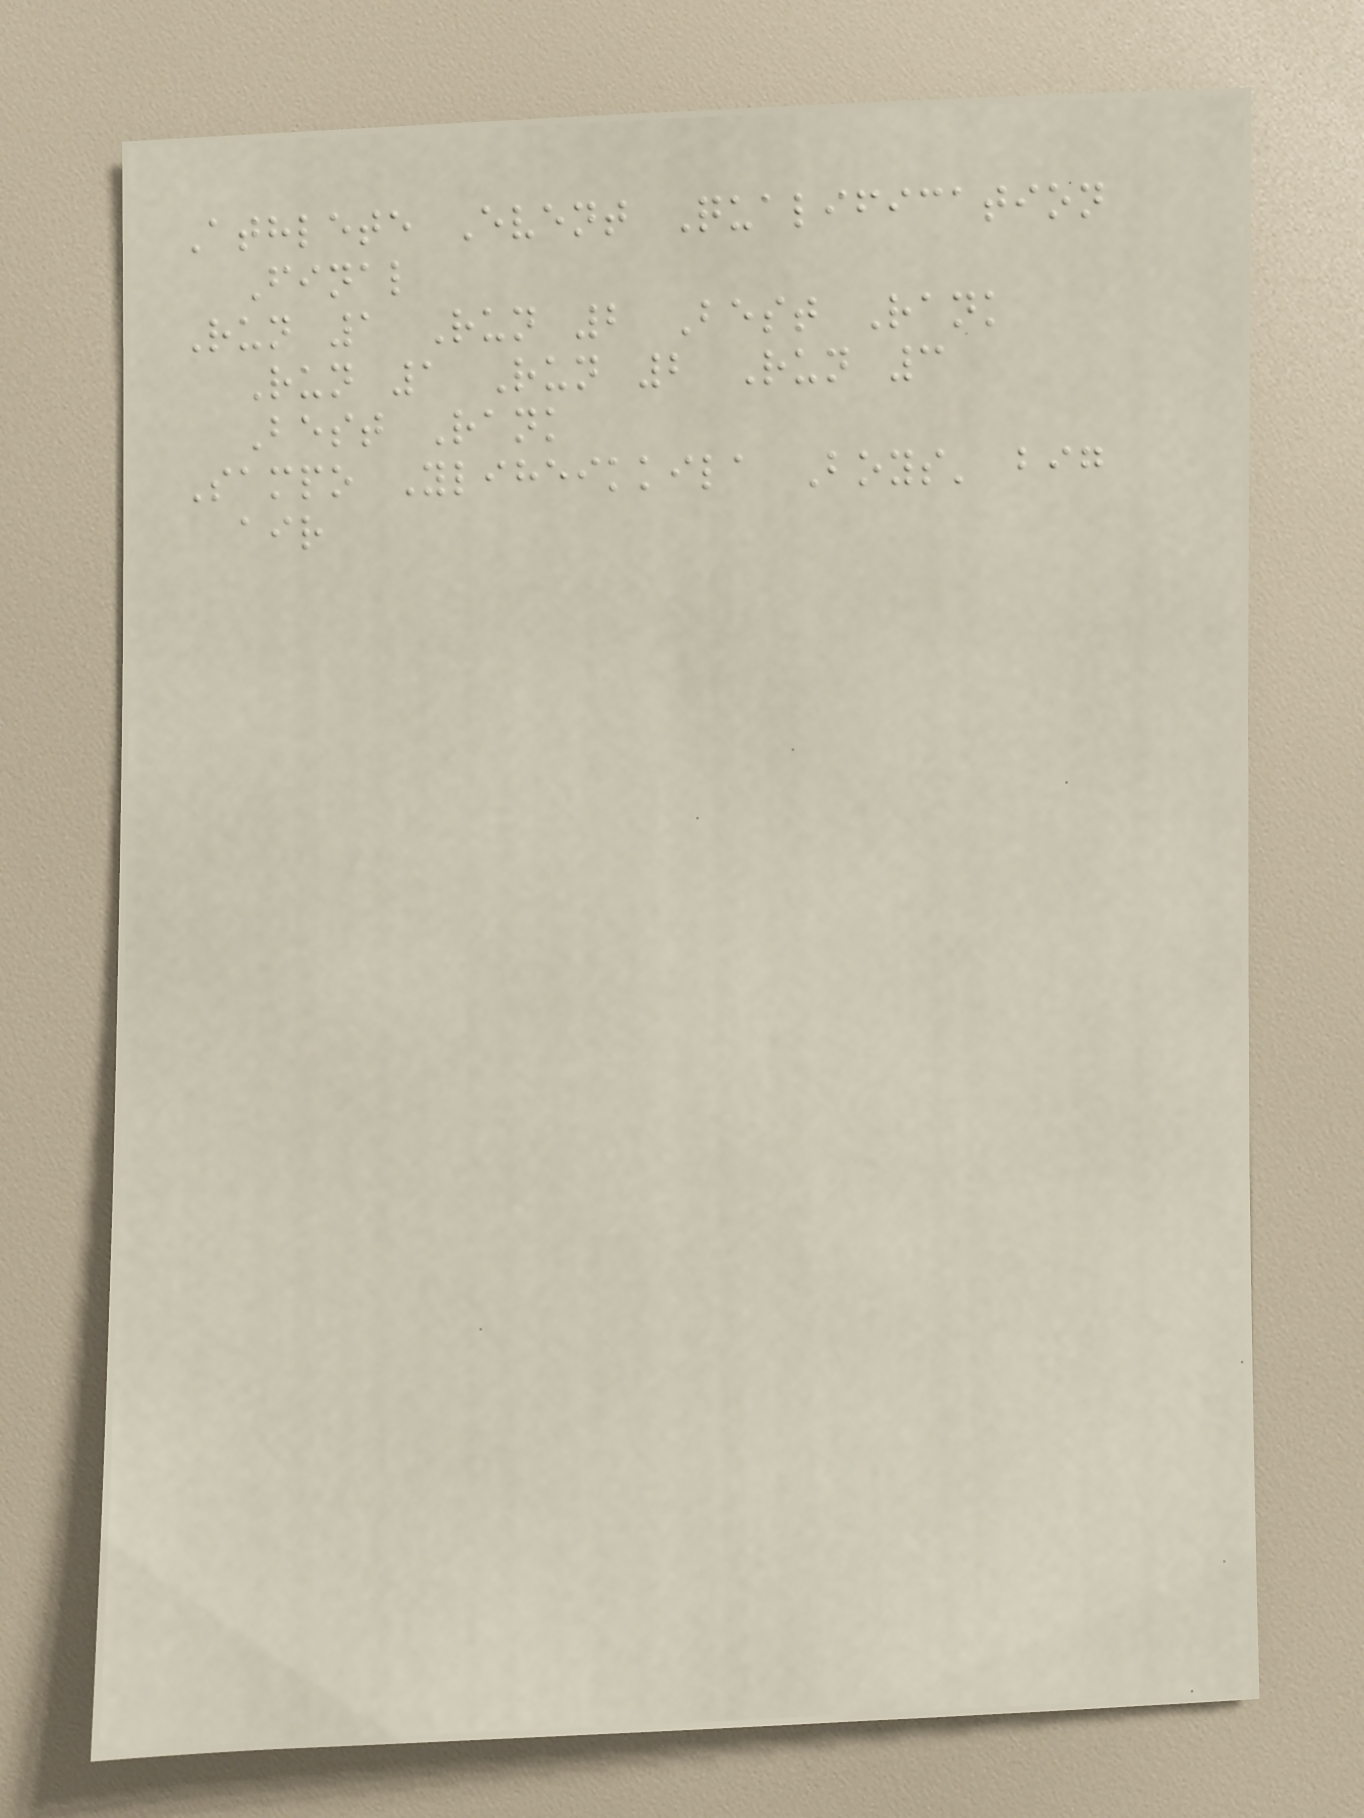Athlete Event Qualification
Final
Run 1 Run 2 Best Rank
Run 1 Run 2 Run 3
Best Rank
Sampo Yliheikkila Boys' big
air
